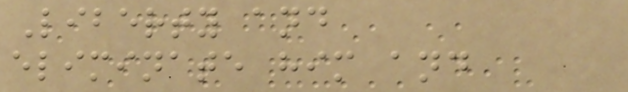Liberty and
eliminate him and
